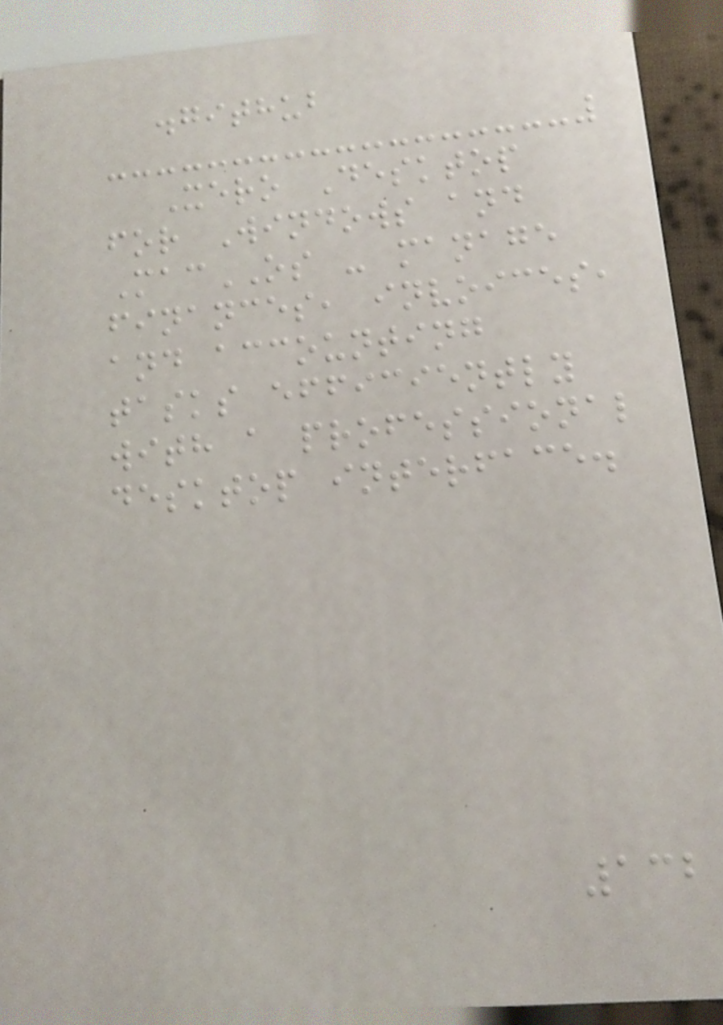.github
Xero Desktop
for Windows and
MacOS - manage
finances, invoices,
and accounting
tasks efficiently
with a professional
desktop interface.
132
